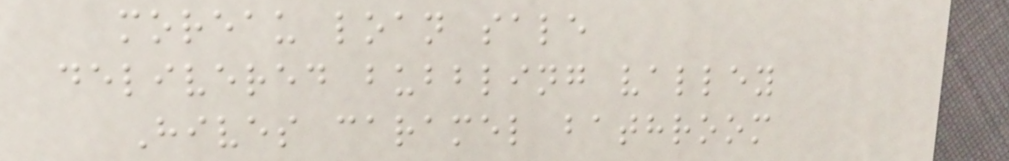moreau loan sale
delivered bubbling valley
Hives caramel bathroom
